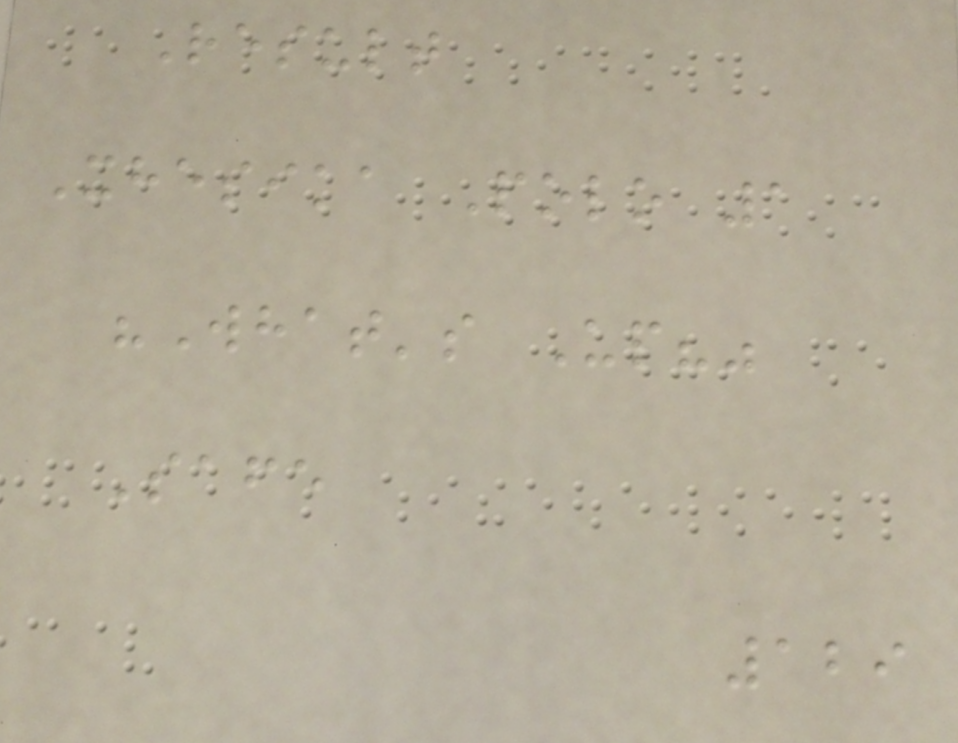Result
Xhesika Polo 1
"What's Up?"
Safe
129
